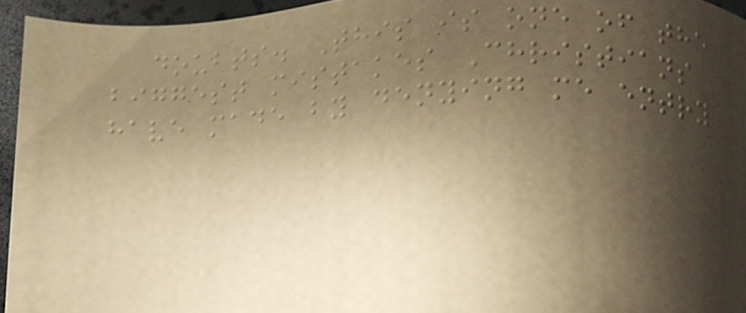doubts. This is one of the
biggest mistakes Christians
have made by denying me entry
